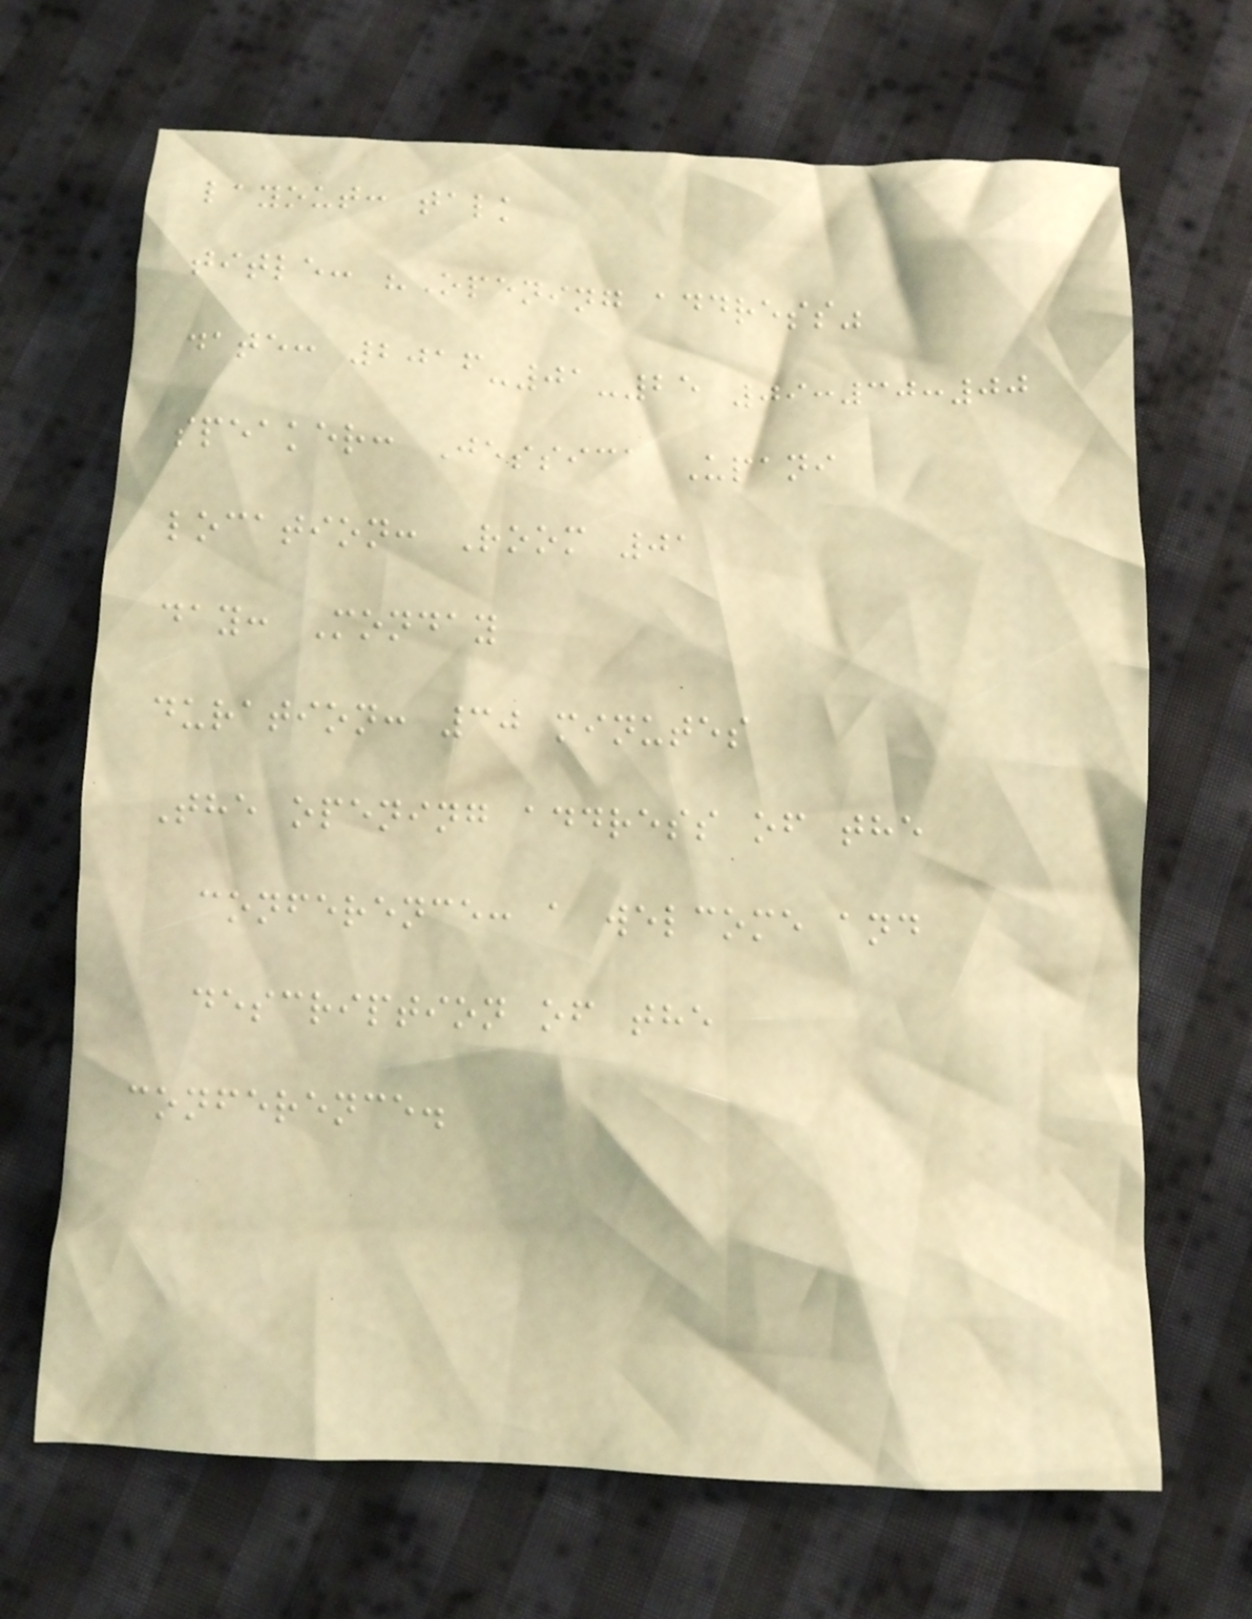layout: talk
title: "Opening address"
date: 2016-01-25 09:30:00
speaker: Jessica Upani
location: Room 01
day: Monday
duration: 30 minutes
The opening address of the
conference: a welcome and
description of the
conference.
